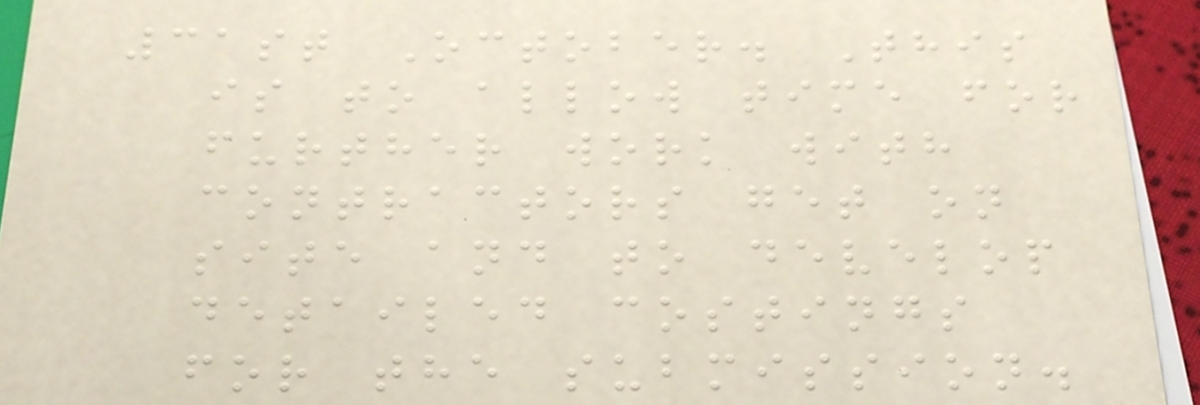31st October. This
is to allow time for
further work with
contractors get on
site and to develop
detailed costings
for the submission.
